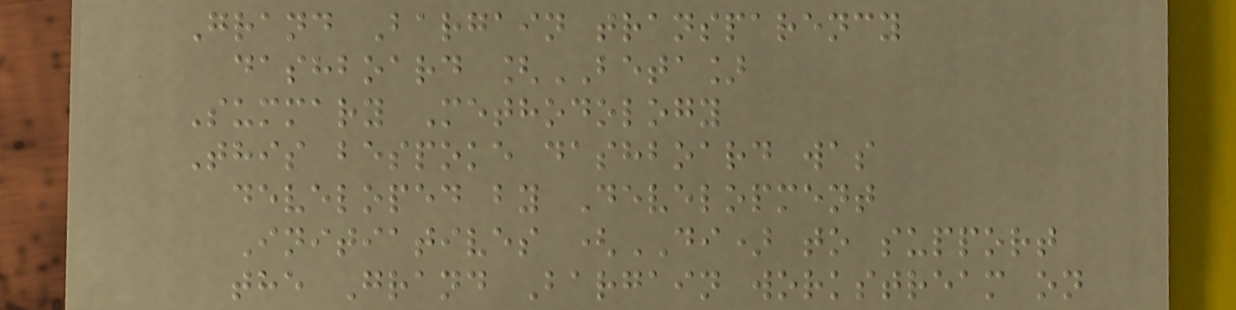Grand Bargain transparency
dashboard [BETA]
Summary Methodology
This bespoke dashboard was
developed by Development
Initiatives (DI) to support
the Grand Bargain workstream on
